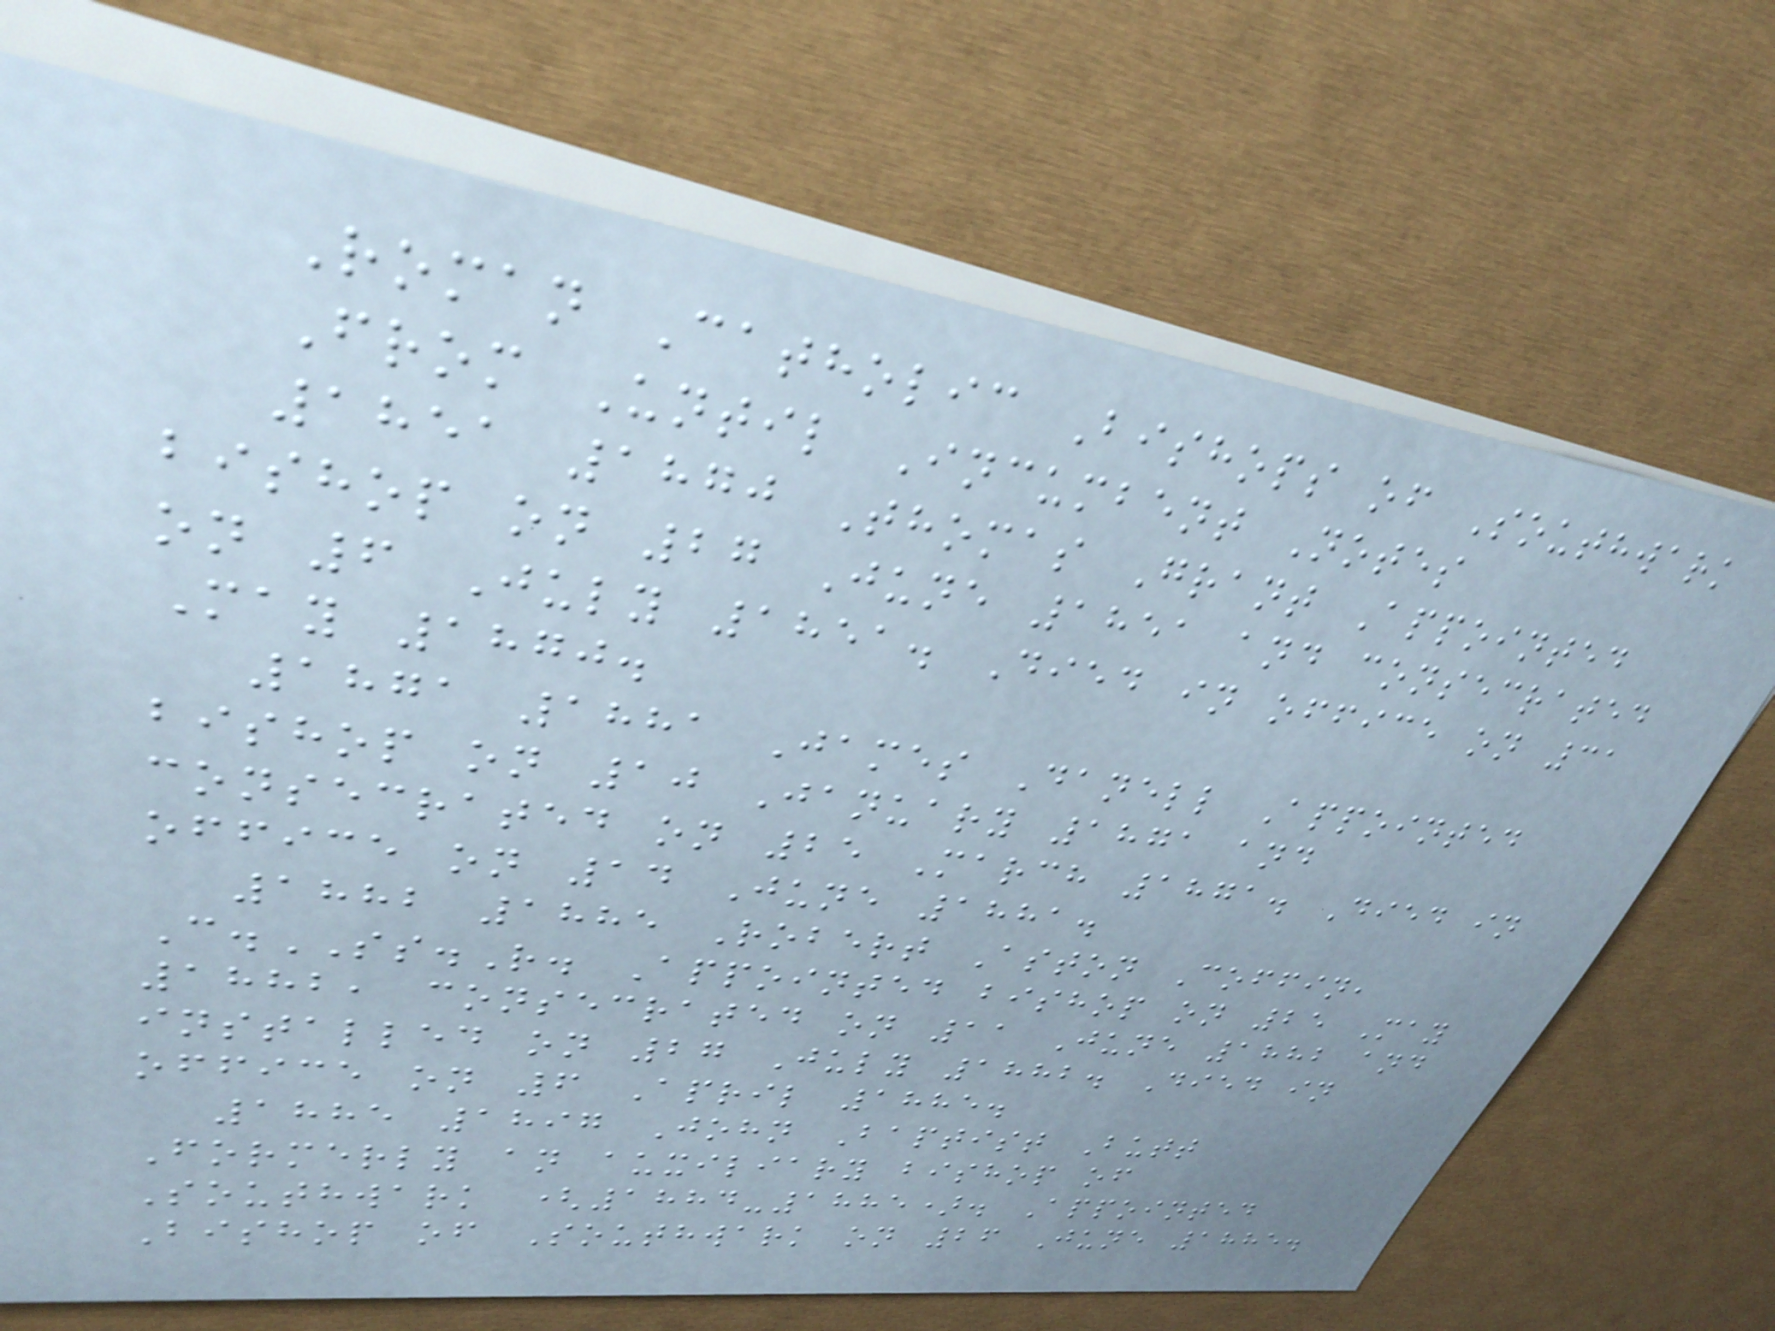Roman Catholic Bishops of Southwark
From Until Incumbent Notes
1851 1870 Thomas Grant Appointed
bishop on 27 June 1851 and consecrated
on 6 July 1851. Died in office on 31
May 1870.
1871 1881 James Danell Appointed
bishop on 10 January 1871 and
consecrated on 25 March 1871. Died in
office on 14 June 1881.
1882 1885 Robert Aston Coffin,
C.SS.R. Appointed bishop on 25 May
1882, consecrated on 11 June 1882 and
installed on 27 July 1882. Died in
office on 6 April 1885.
1885 1897 John Baptist Butt
Formerly an auxiliary bishop of
Southwark (1884-1885). Appointed
Bishop of Southwark on 26 June 1885.
